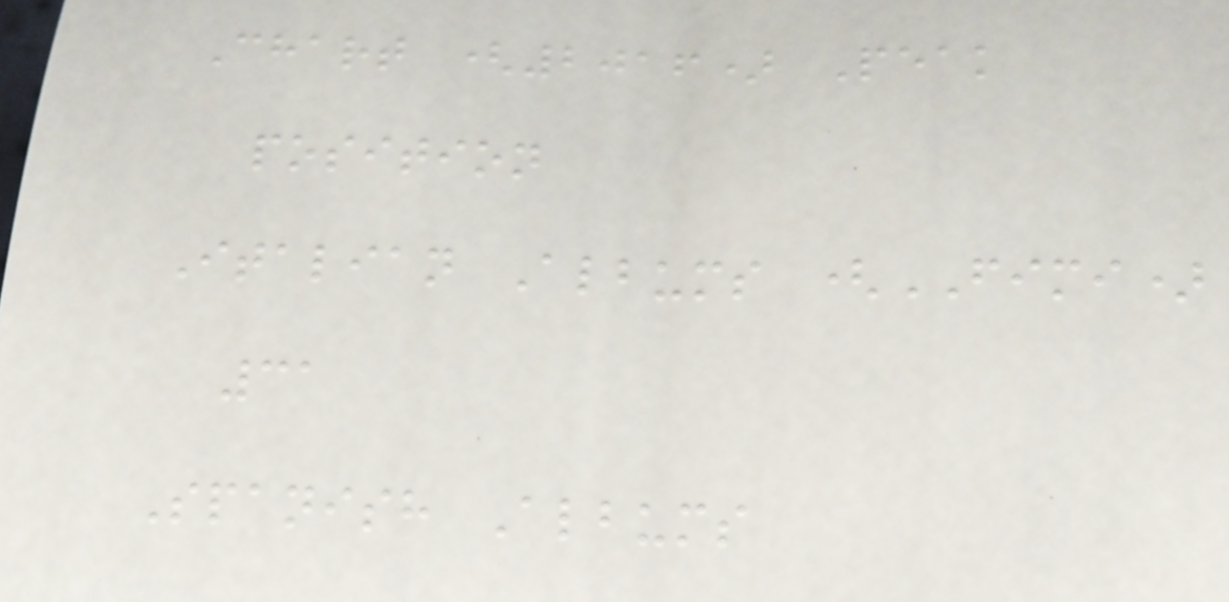Chart (2016) Peak
position
Italian Albums (FIMI)
31
Spanish Albums
